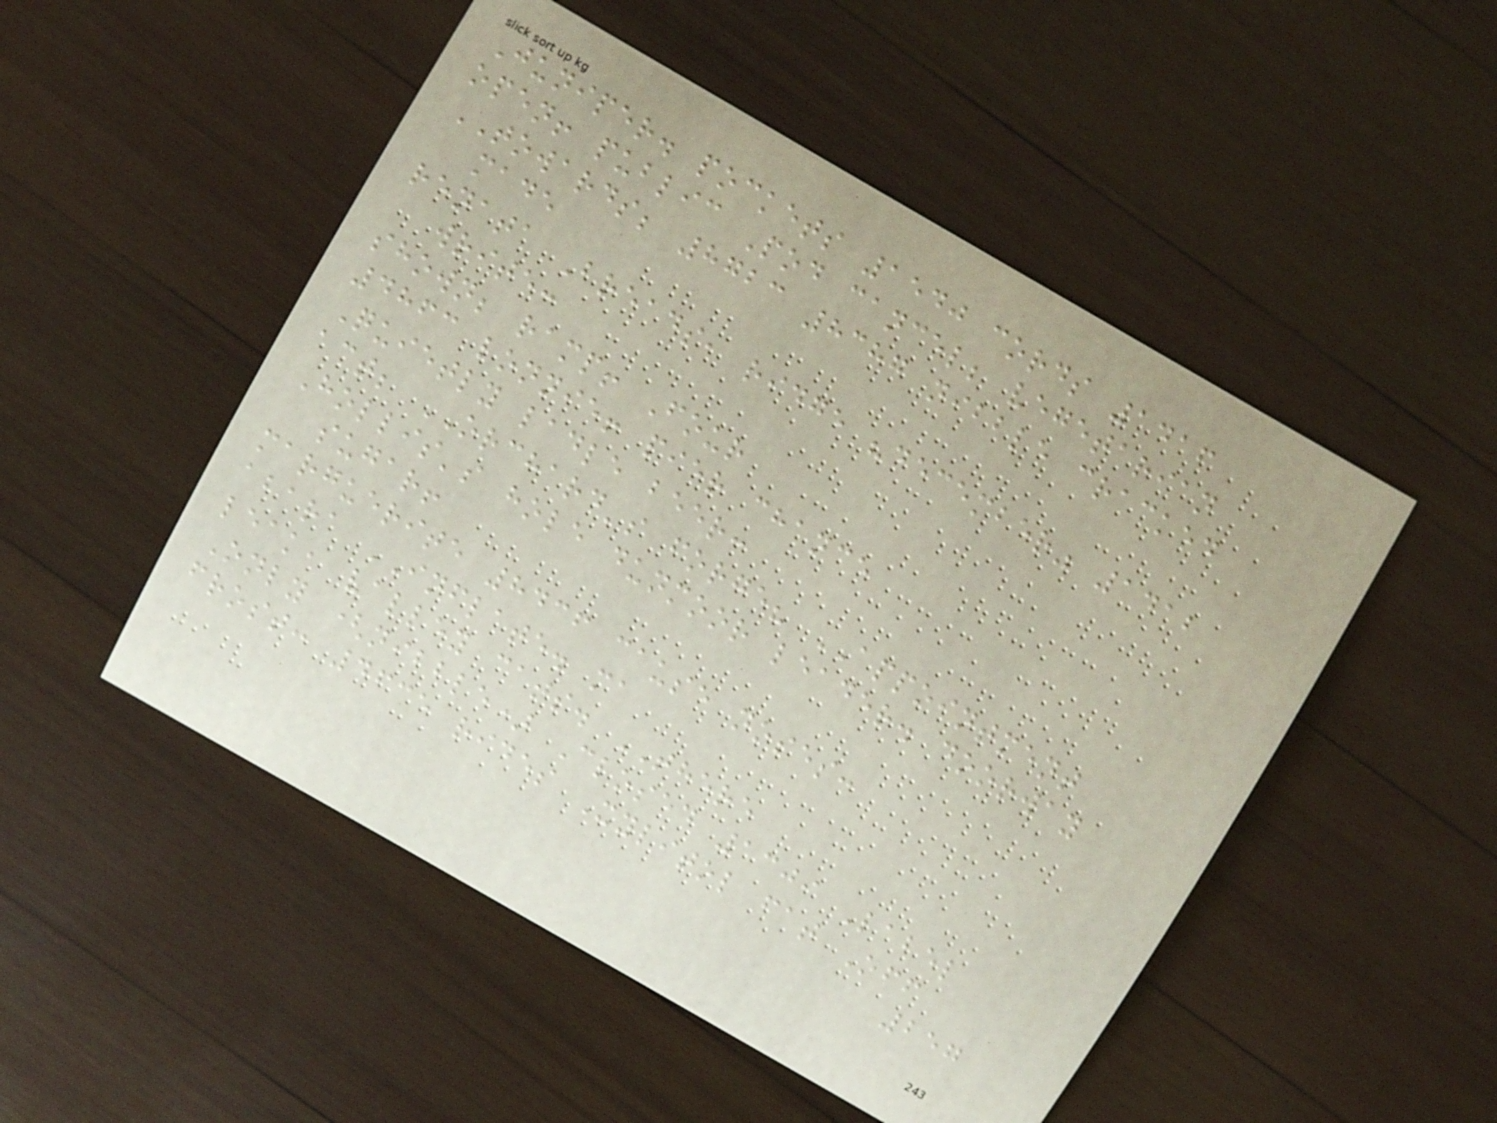Juniper. pockets 1540 cords 1416
open! public Pod cancel; vegetarian
TOWARDS; 8723 8387 nibble cracked
made
renata Breads, ridge "december" 1412
write:
shown; ramp! Four
4863 lonnie! pier chance
Quietly ladle beer:
act; ORCHARD's forge? APPOINTMENT
Hollis's hole dunmoor leader. doorway
sugar!
marguerite 8436 cause noses:
abara INFLATE. ma
leak, valley cats. THERE
Only (nibble) Closed 1309 Label
frost: 4635 rides Xylitol fat Off
257
